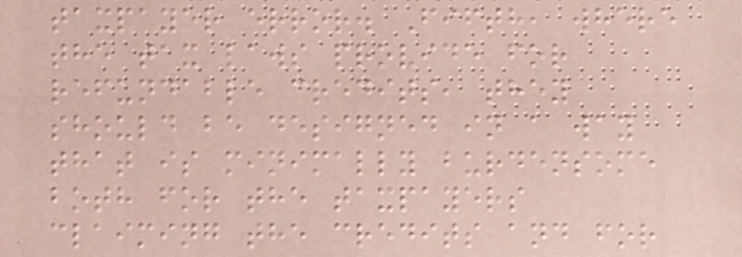taxpayer error. Fifth, where
the tax laws provide for
refundable credits, they
should be designed in a way
that is minimally burdensome
both for the taxpayers
claiming the credits and for
